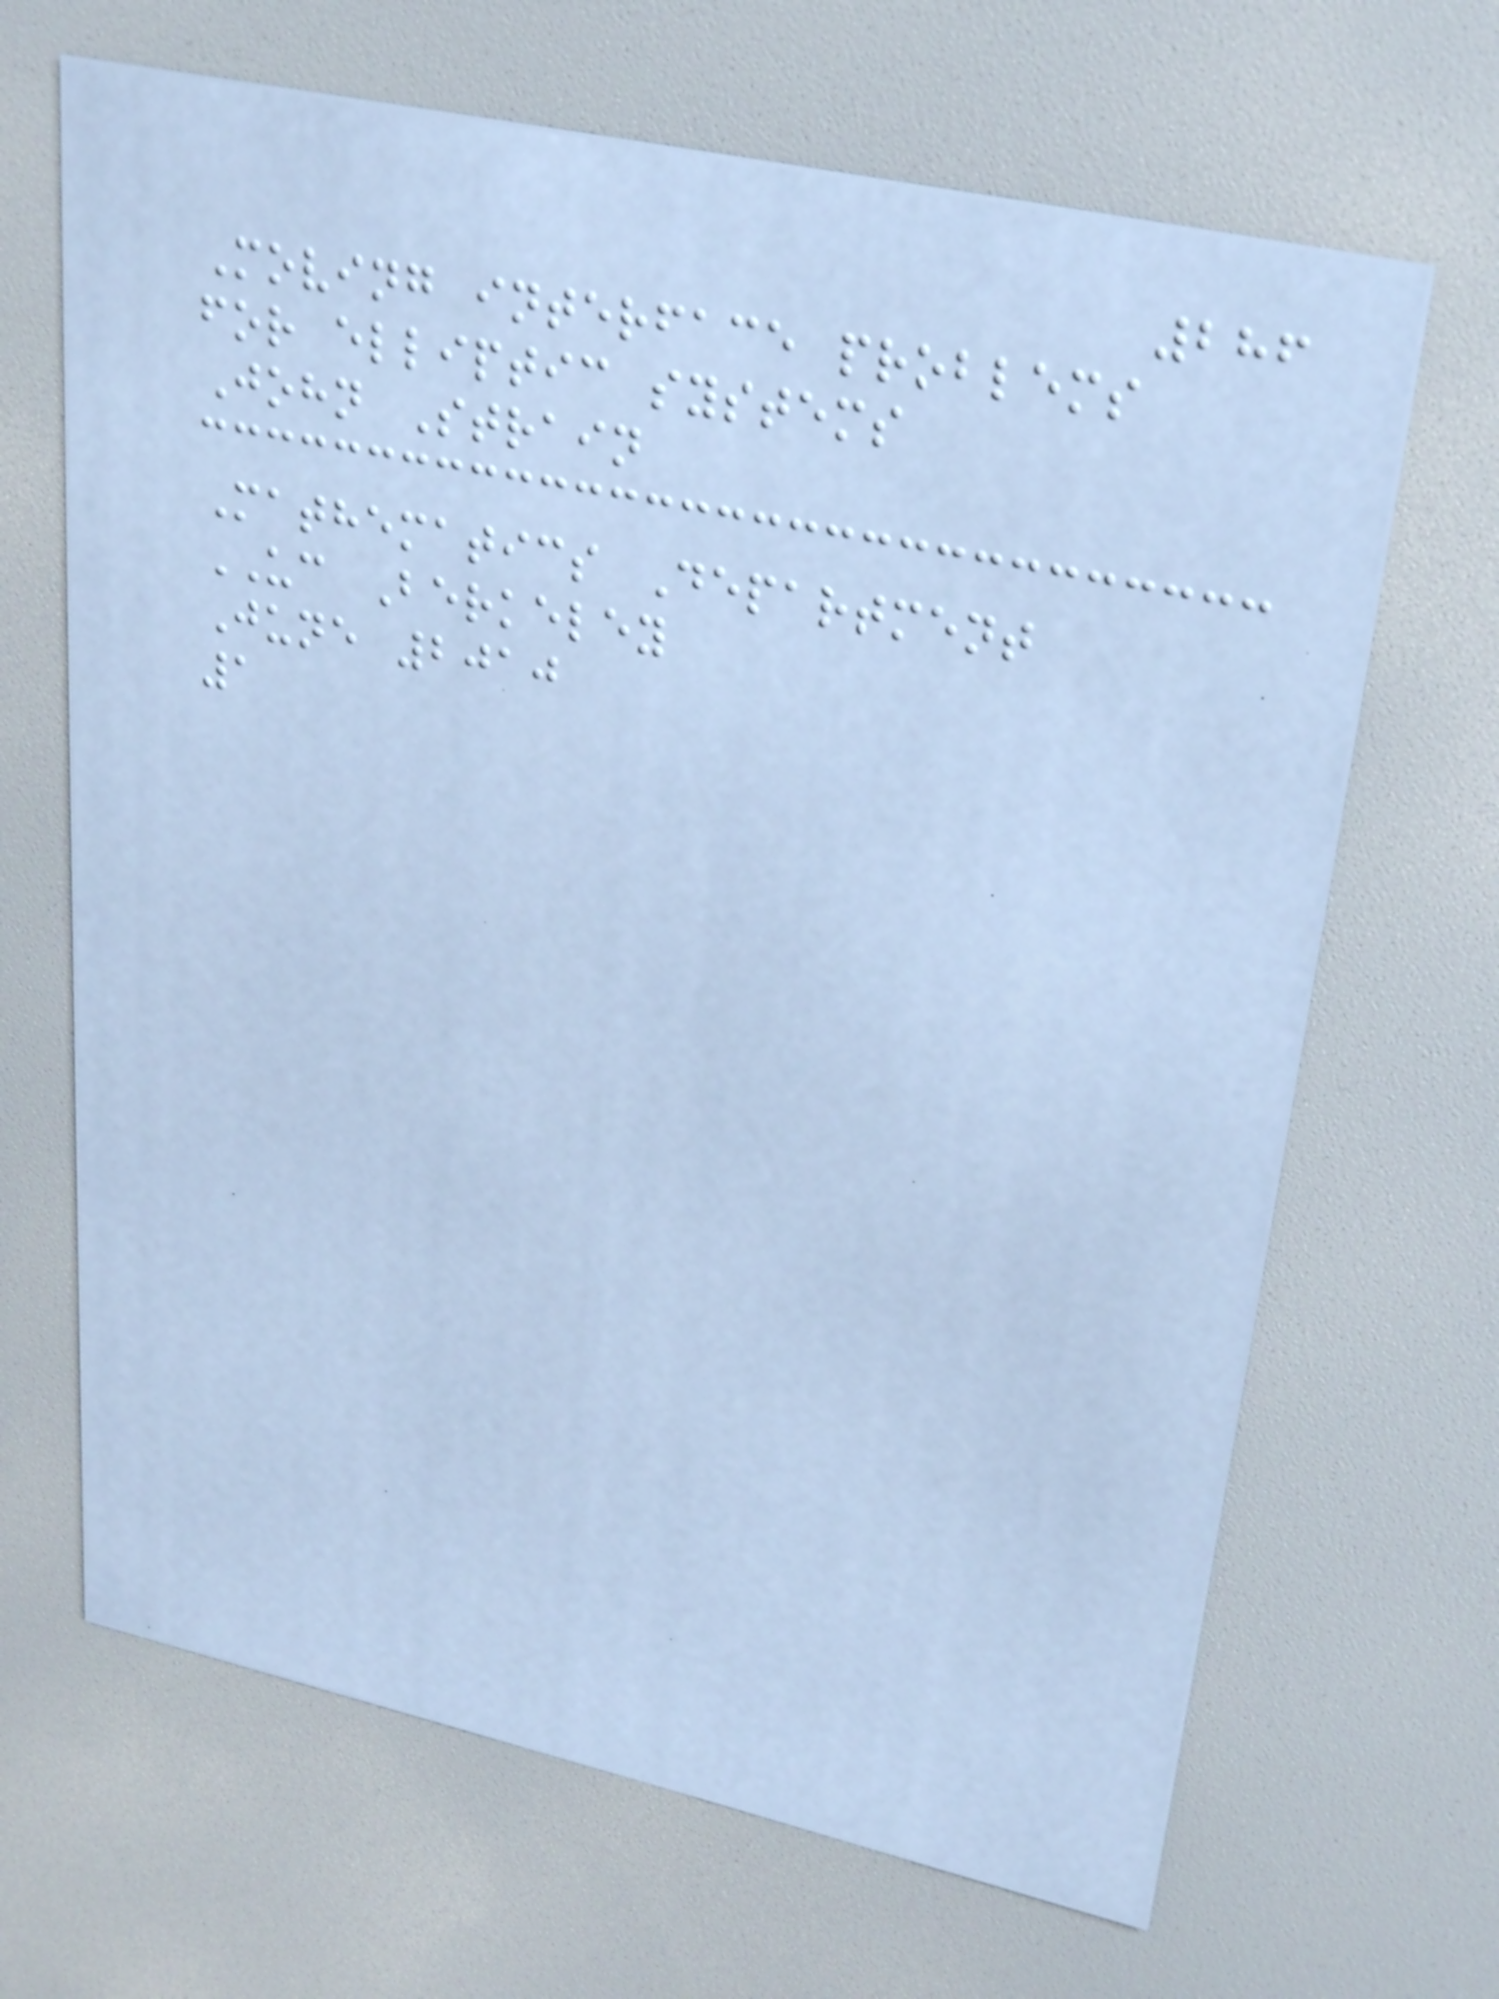286
Moving interface problems
for elliptic systems
John Strain
Mathematics Department
UC Berkeley
June 2010
1
